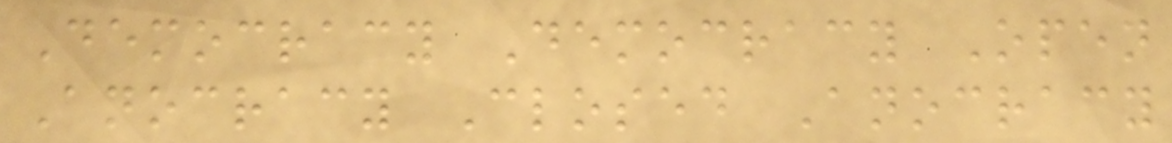Democracy Democracy Open
Anocracy Closed Anocracy
